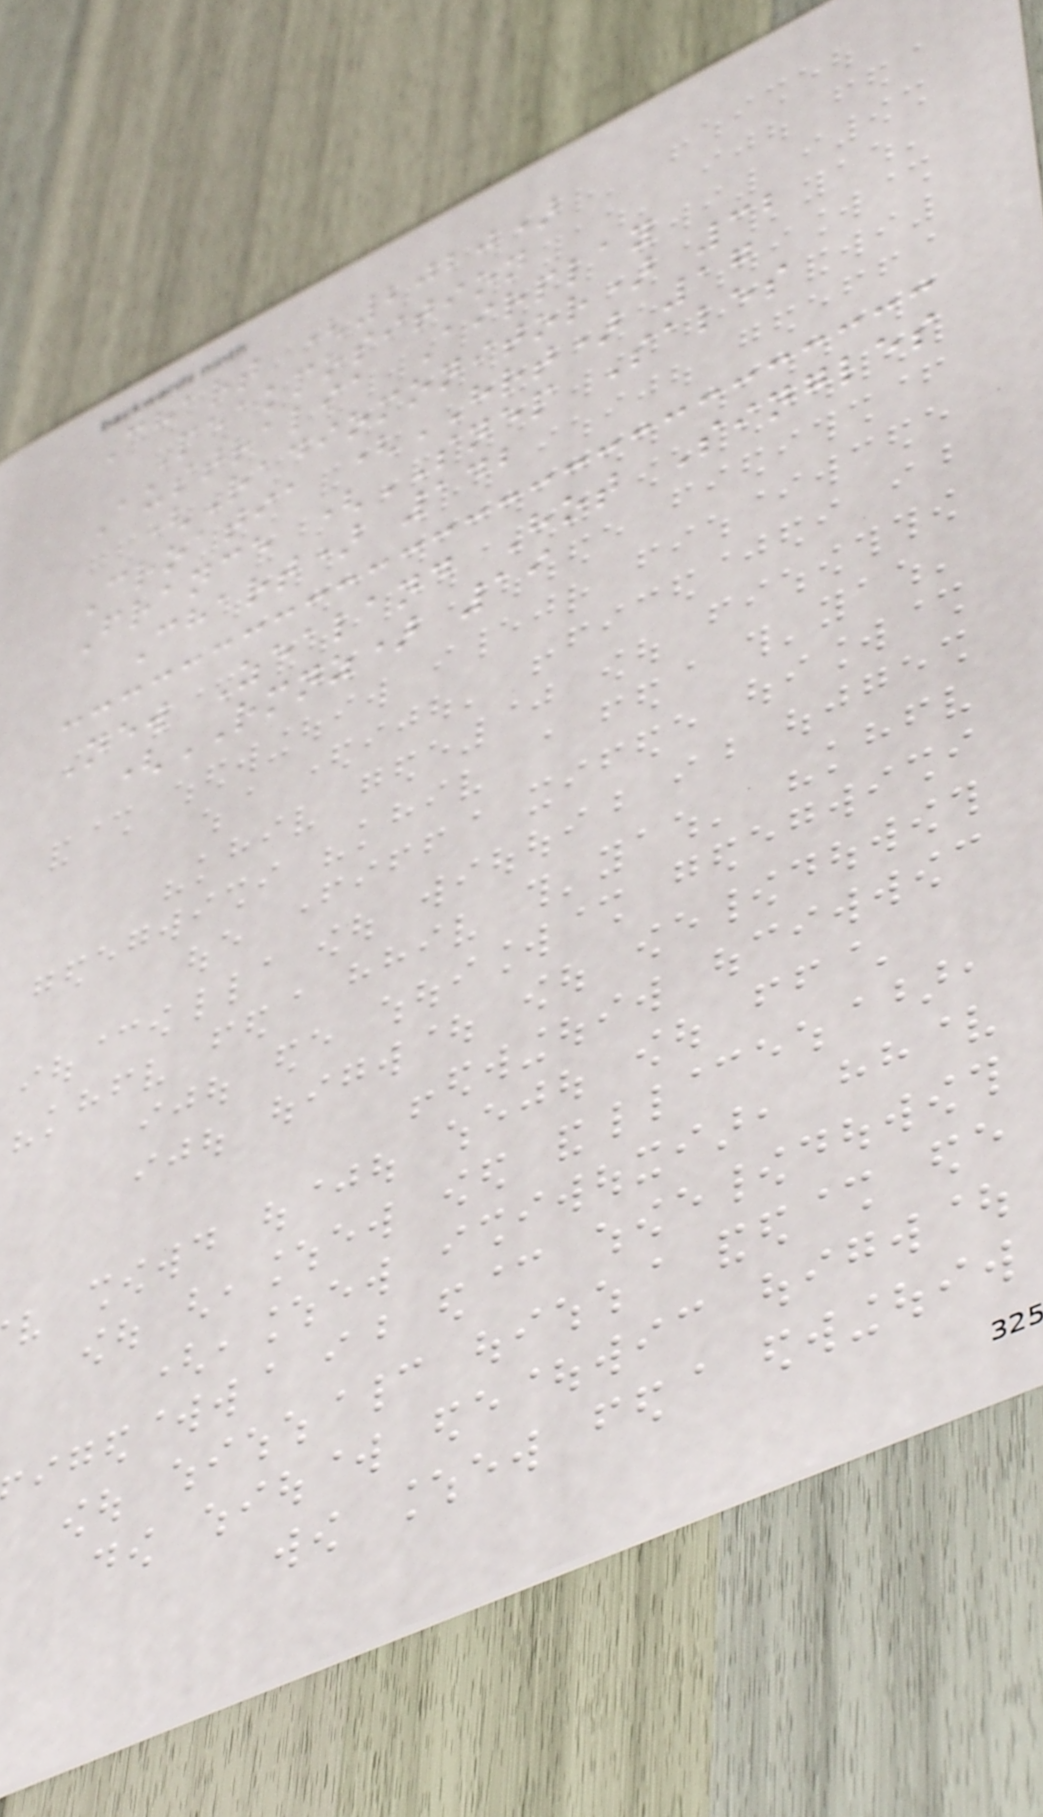Chart (2020)
Peakposition
Australia Airplay
(Radiomonitor) 32
Croatia (HRT) 17
France (SNEP Sales
Chart) 142
New Zealand Hot Singles
(RMNZ) 19
